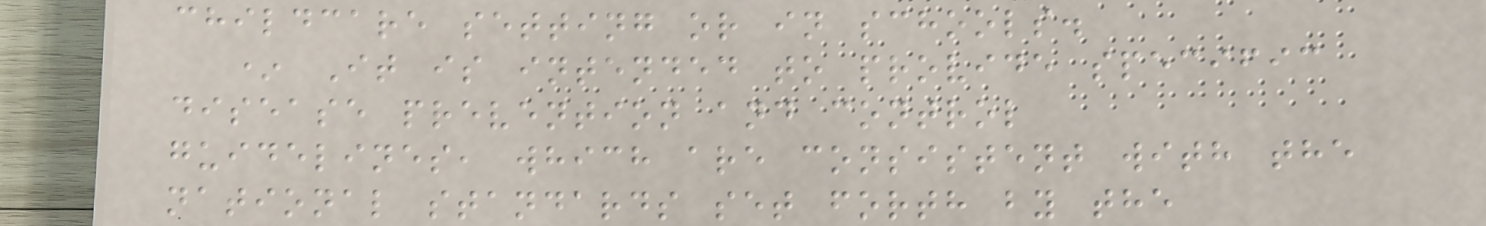childcare setting or in schools.
* It is intended to provide specific
disease prevention and control
guidelines, which are consistent with the
national standards set forth by the
